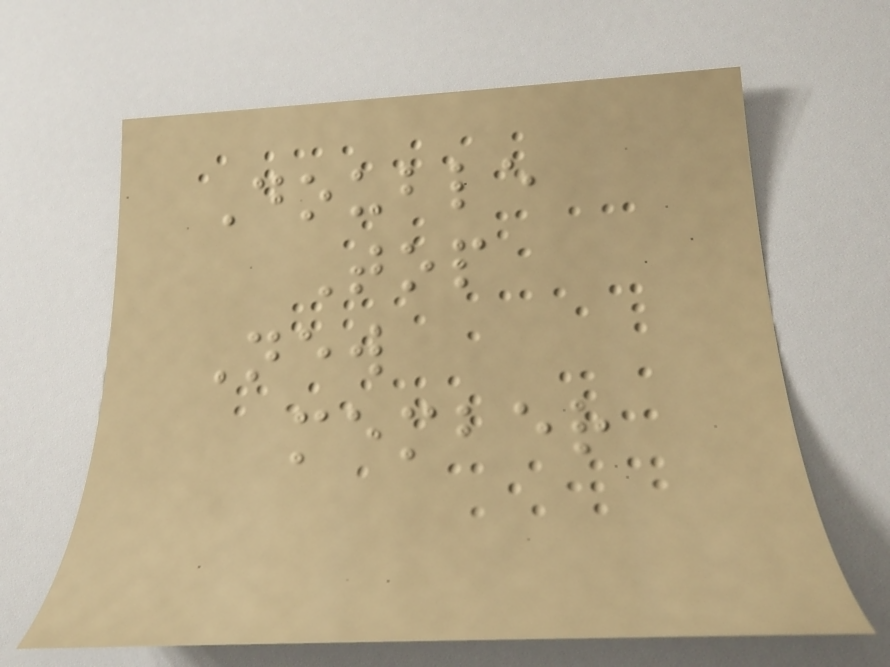Double
Top
New
member
